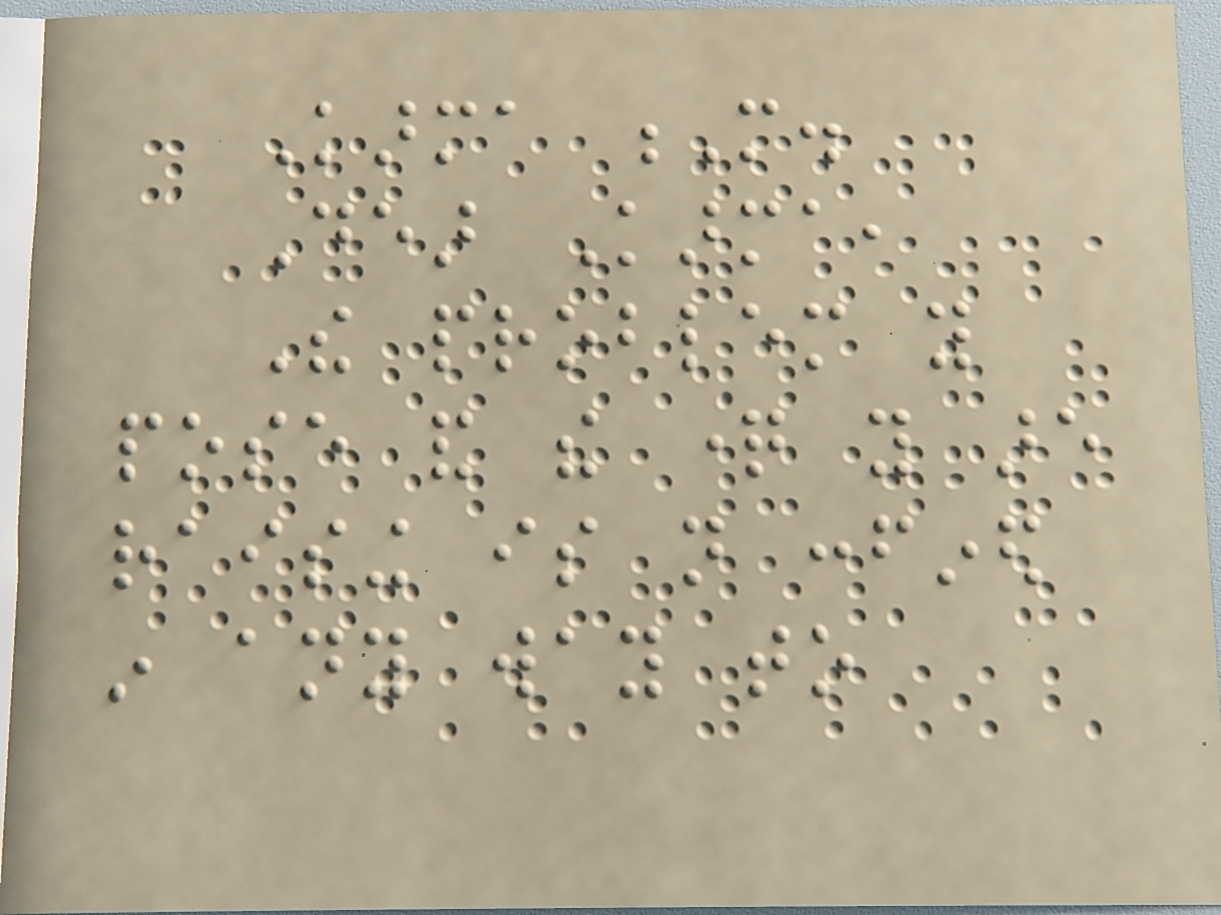Karma M.
Dear Karma,
The problem you
pose and the question you are
raising is not confined
in any way to
